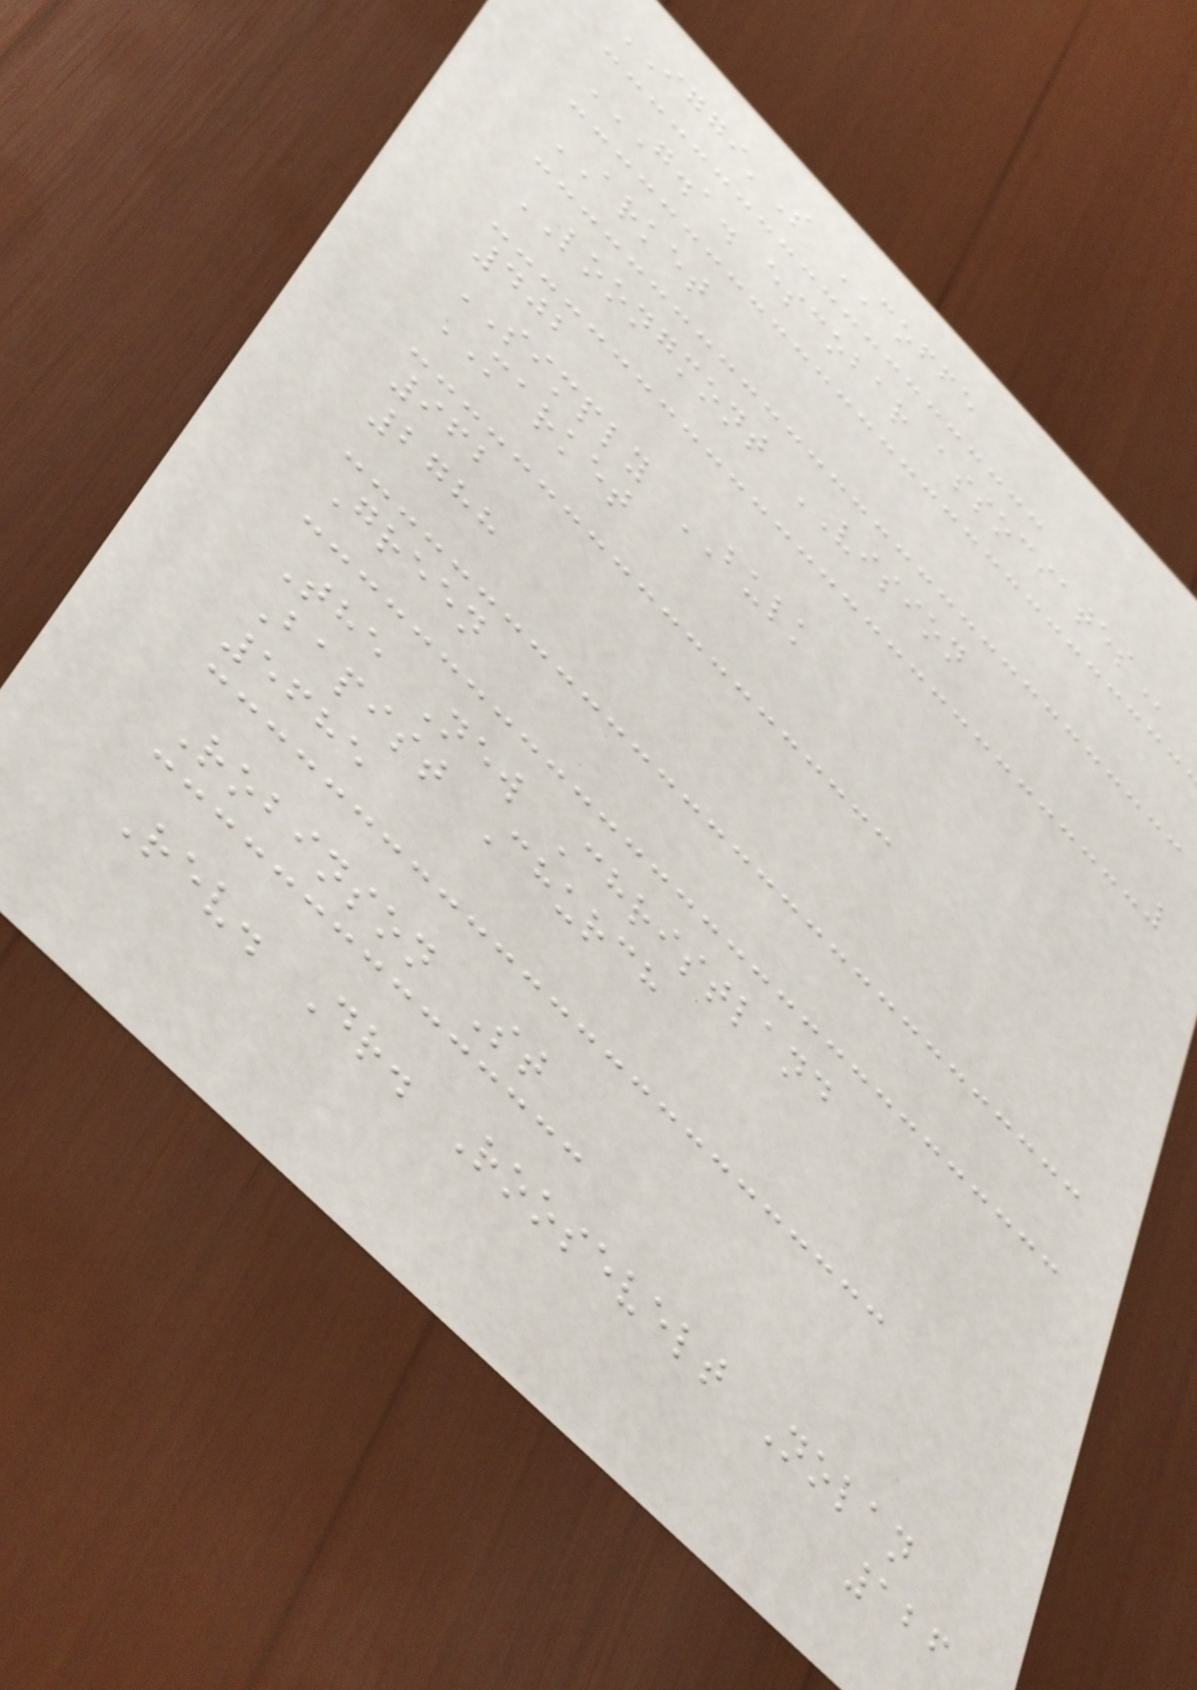IGGI'S COFFE
G.A. ESCOBAR ASSOCIATES
ARKET
LOONGMONT VISION
402
SIMPLY BULK
MARKET
962
2788
Green
The New Christland
Bapist Church
5685
Robinson St
Rev. Dr. Roosevelt Nolan
126
